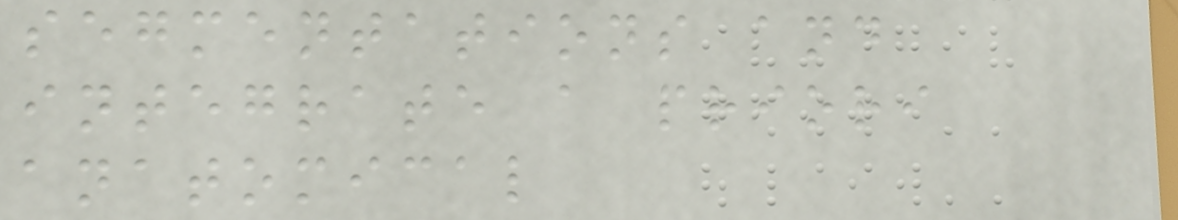segmentations and
integrate a priori
anatomical
